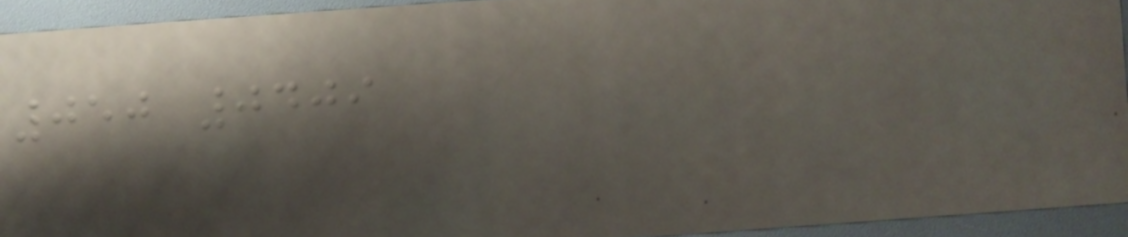050 0409
